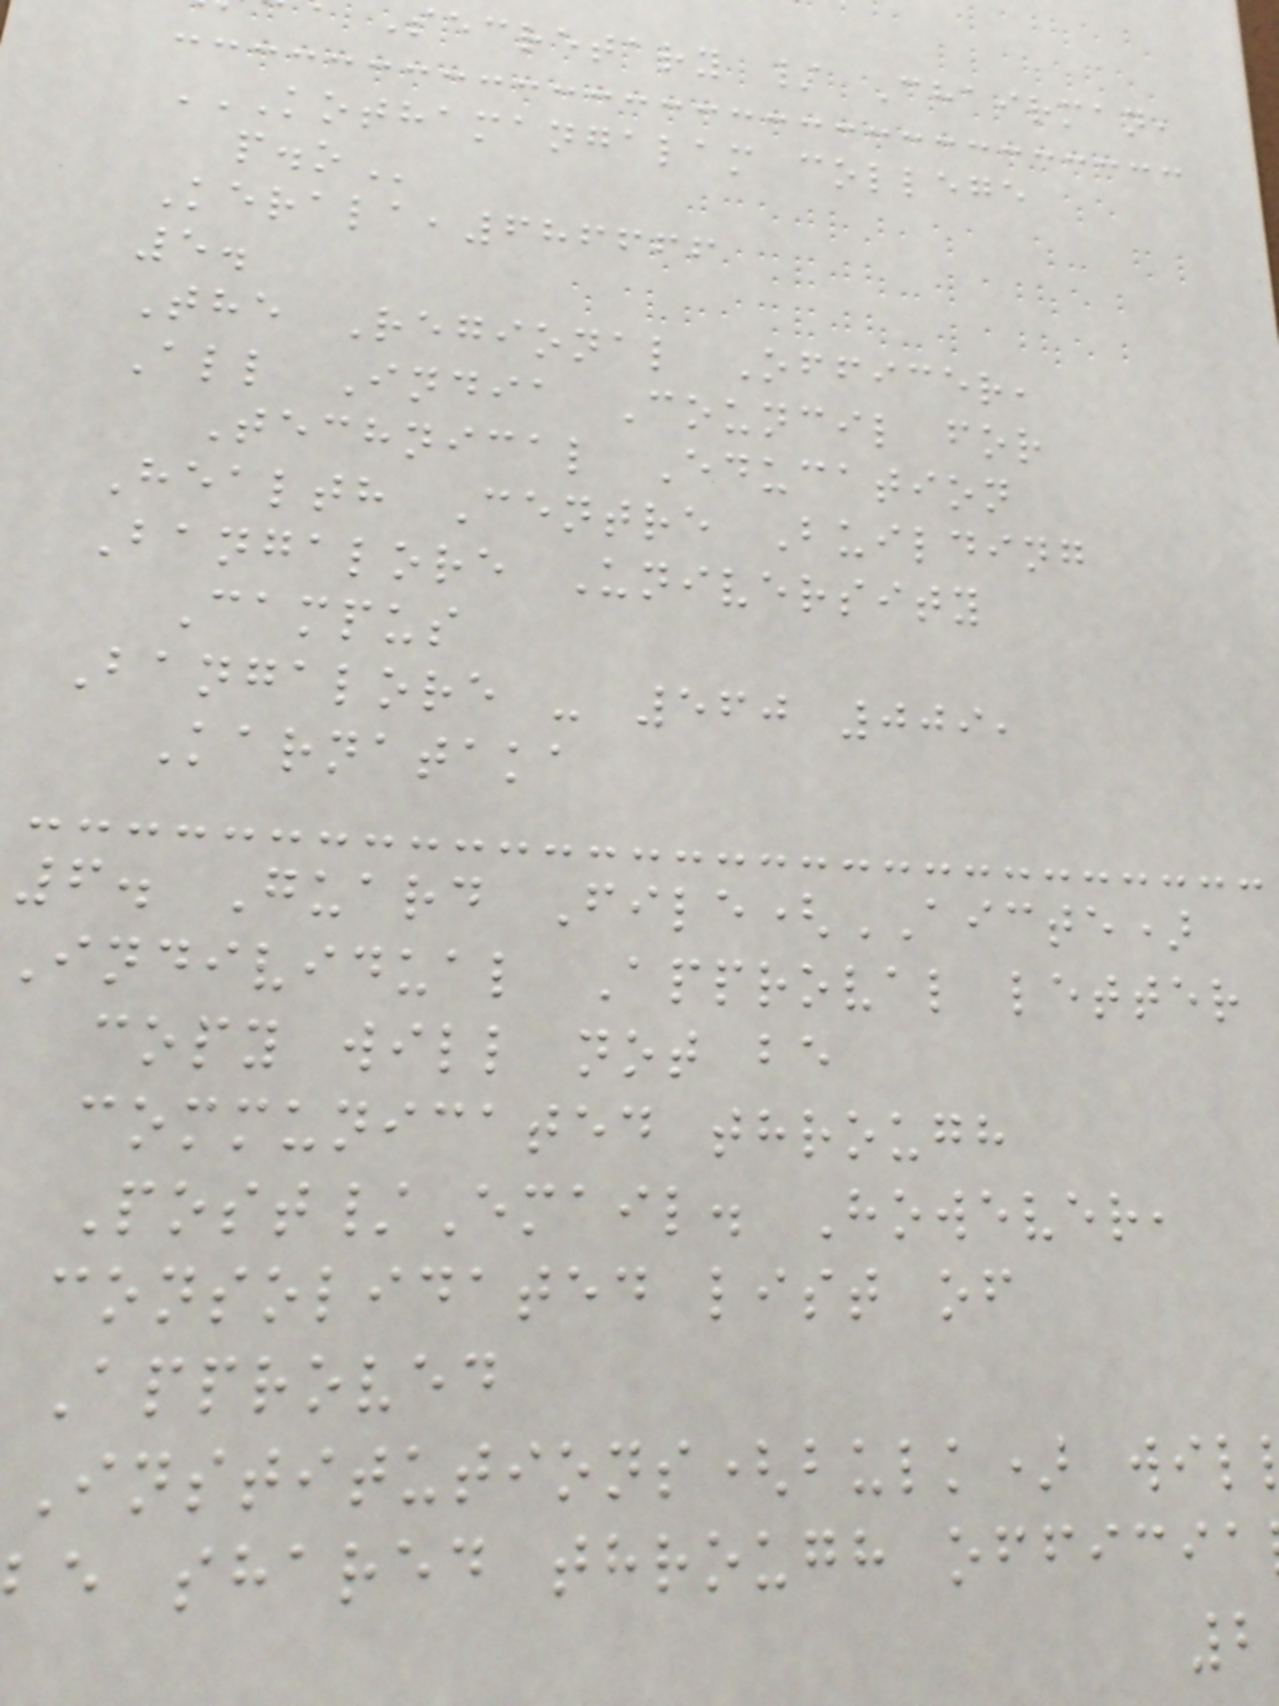secretary / Chairman,
KOTHAMANGALAM COLLEGE
Kerala,686666
5.
The Regional Officer,
All India Council for
Technical Education
Health Centre Building
Bangalore University
Campus
Bangalore - 560 009,
Karnataka
6. Guard File(AICTE)
individual Approval letter
copy will not be
communicated through
Post/Email. However,
consolidated list of
Approved
Institutions(bulk) wil
e shared through officia
